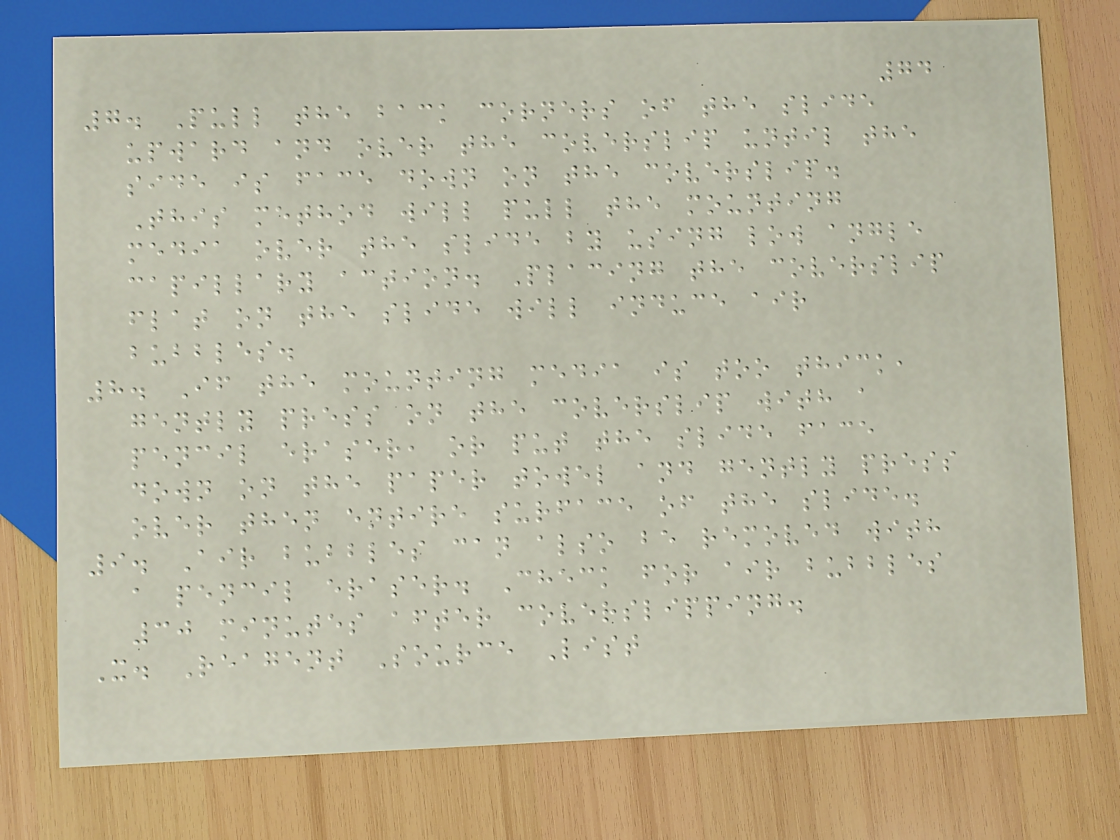74
7. Pull the back corners of the slide
upward and over the coverslip until the
side is face down on the coverslip.
This method will pull the mounting
media over the slide by using low angle
capillary action. Placing the coverslip
flat on the slide will induce air
bubbles.
8. If the mounting media is too thick,
gently press on the coverslip with a
pencil eraser, or put the slide face
down on the paper towel and gently press
over then entire surface of the slide.
9. Air bubbles can also be removed with
a pencil eraser. Check for air bubbles
30 minutes after coverslipping.
X. Reagent Source List
